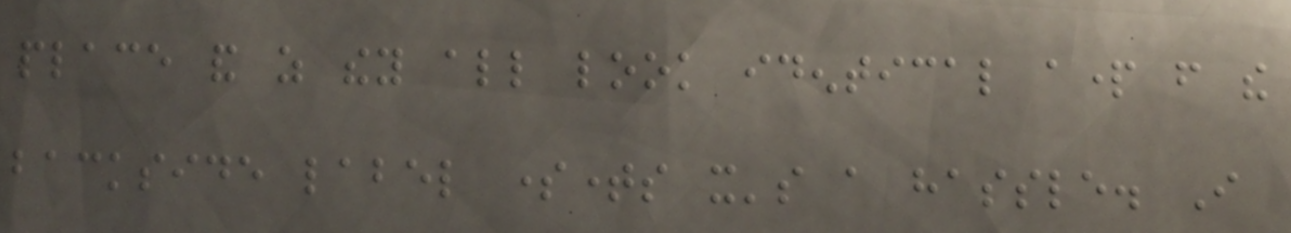place and as they all look identical apart from the
backside label sometimes it's a hassle. I
